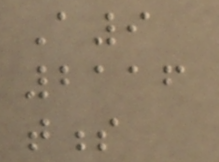A9
2116
tness
